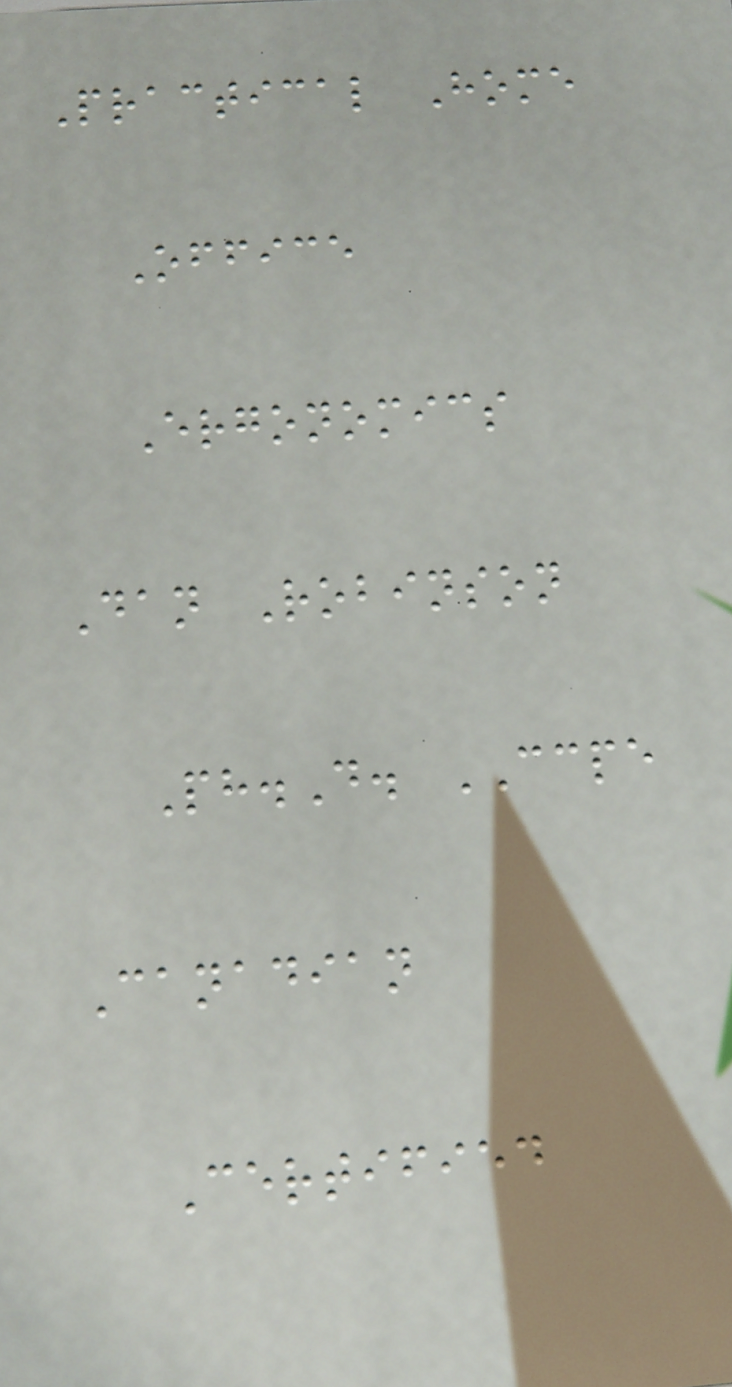Practical Home
Office
Ergonomics
Dan Robinson
Ph.D. CCPE
Canadian
Certified
